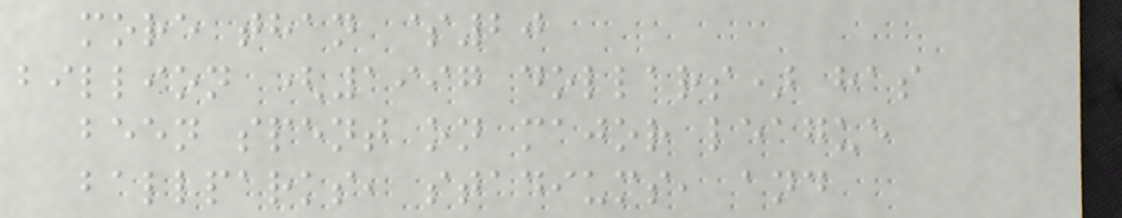more than $20
billion (1997 dollars) has
been spent on major league
ballparks, stadiums, and
